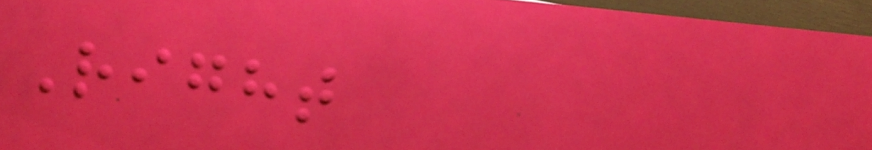Right
